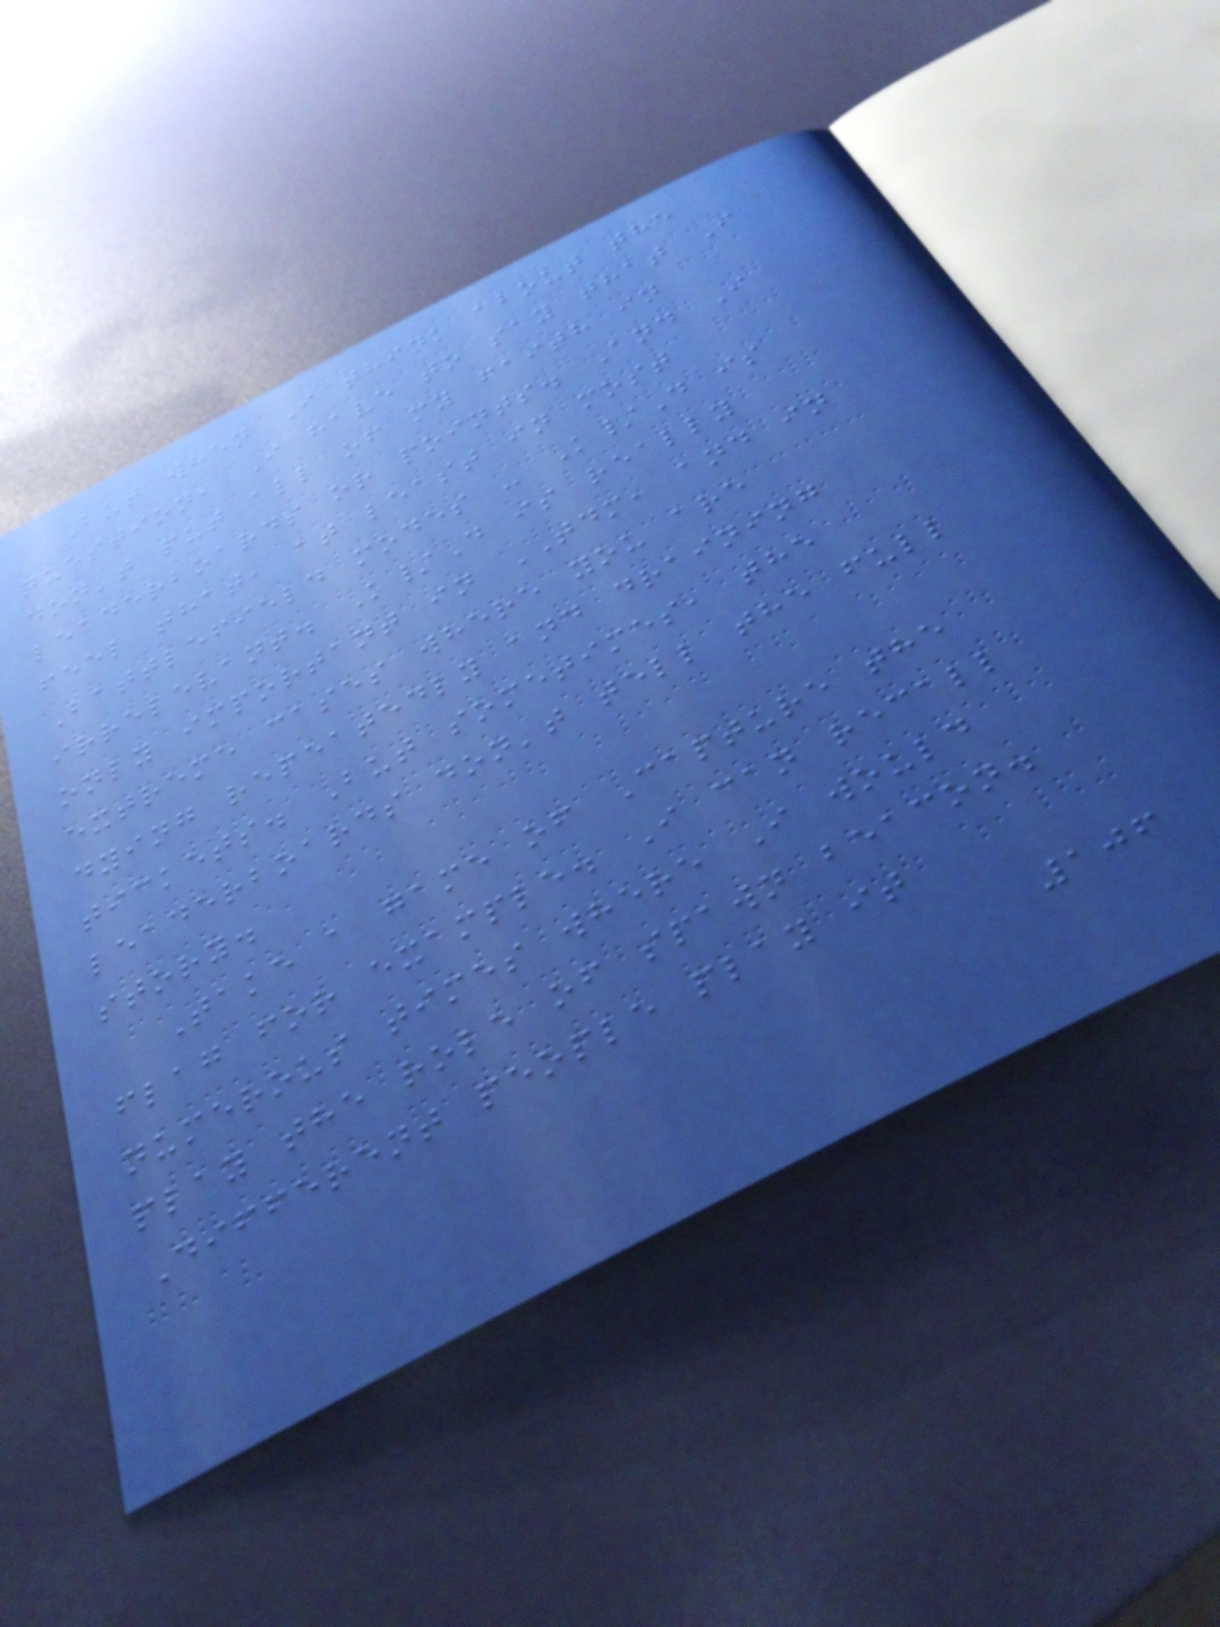But when I think about the
question, I have to say that I
don't put all of my faith in
leaderboards or points. And I
feel that, at least in most
Battlefield modes - K/D is
irrelevant. K/D is really
only important in TDM, and in
extreme cases where you are
dying repeatedly and draining
tickets. But sometimes, the
leaderboards don't tell the full
story.
Take a game of Capture the
flag for example. I can recall
numerous times where I would
play the role of spawn beacon.
Different people play it
106
